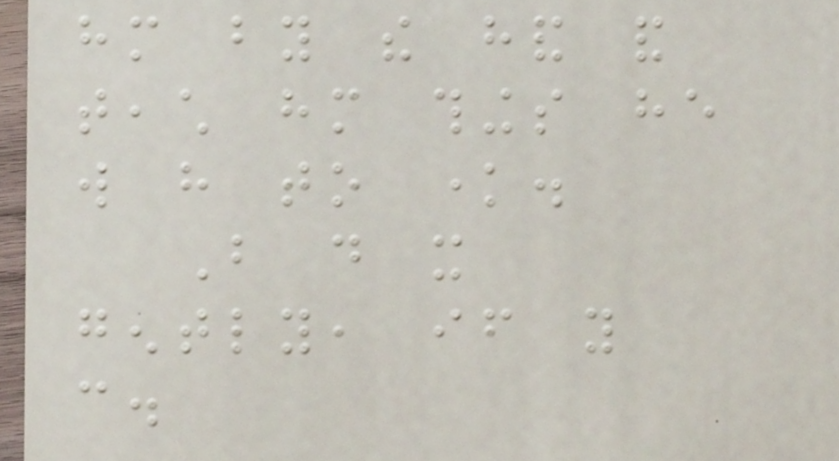him by the hand and
teach him things he
will have to know.
But do it
gently, if you
can.
